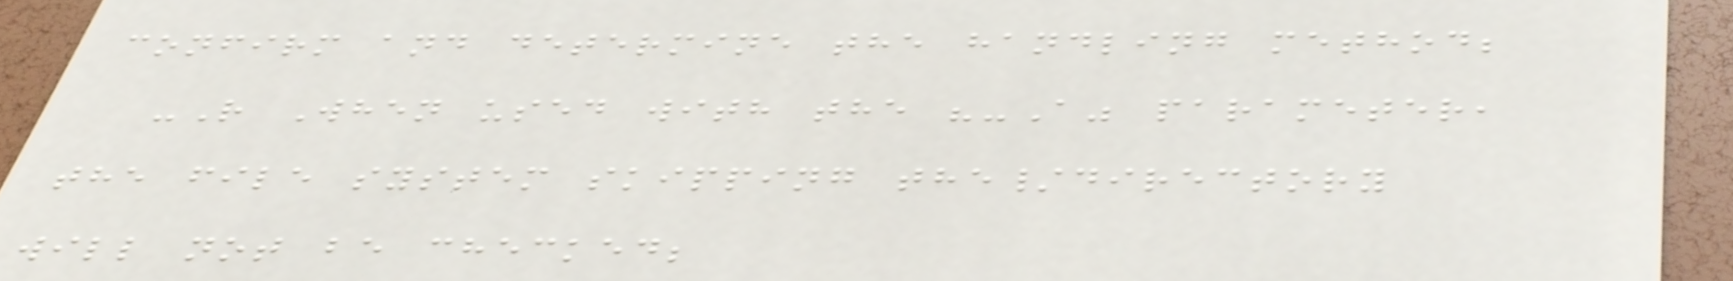confirm and determine the handling method;
-R When used with the "-A" parameter,
the file system skipping the/directory
will not be checked;
